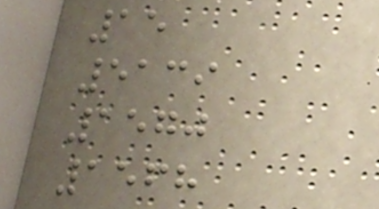15
5139
1570
1568
